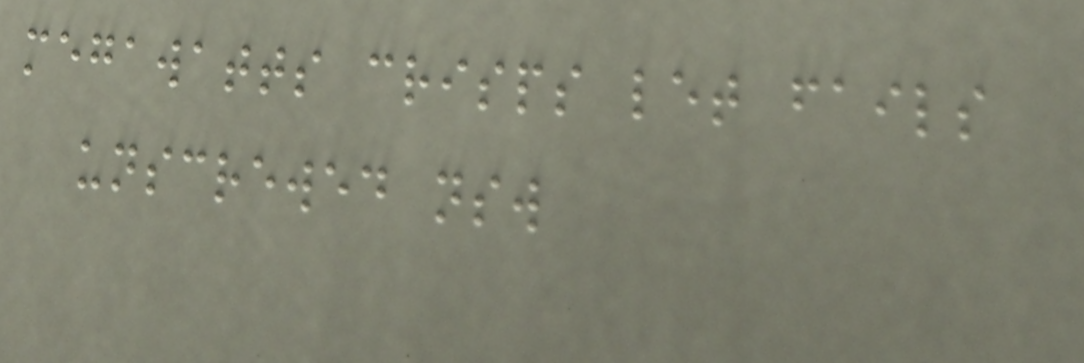megawatts crisps let fails
unscrewed nsw
